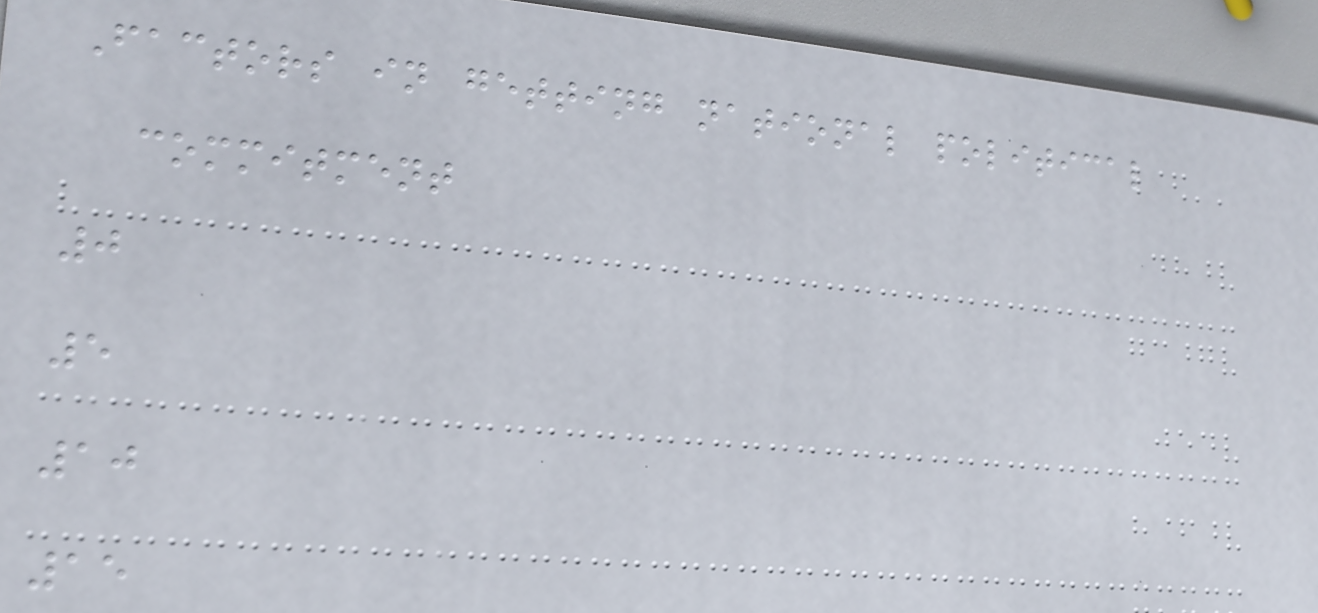Factors in getting national political
commitment
0
5
10
15
